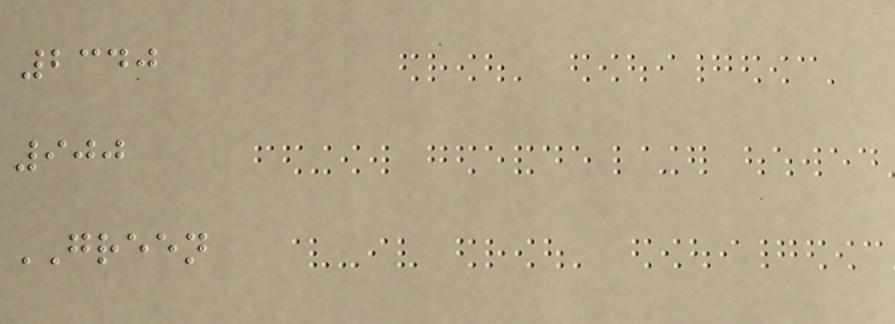2340
900
GREEN
